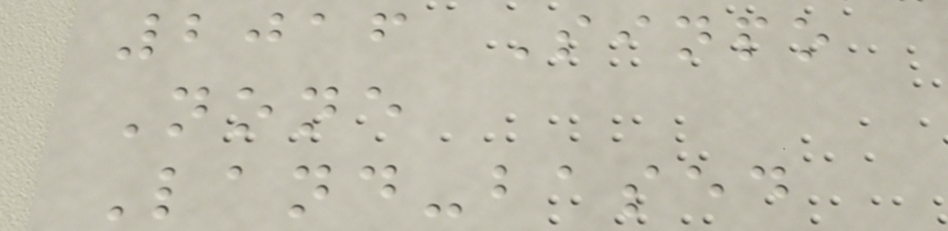2016 Sinpo
None
Land-based
